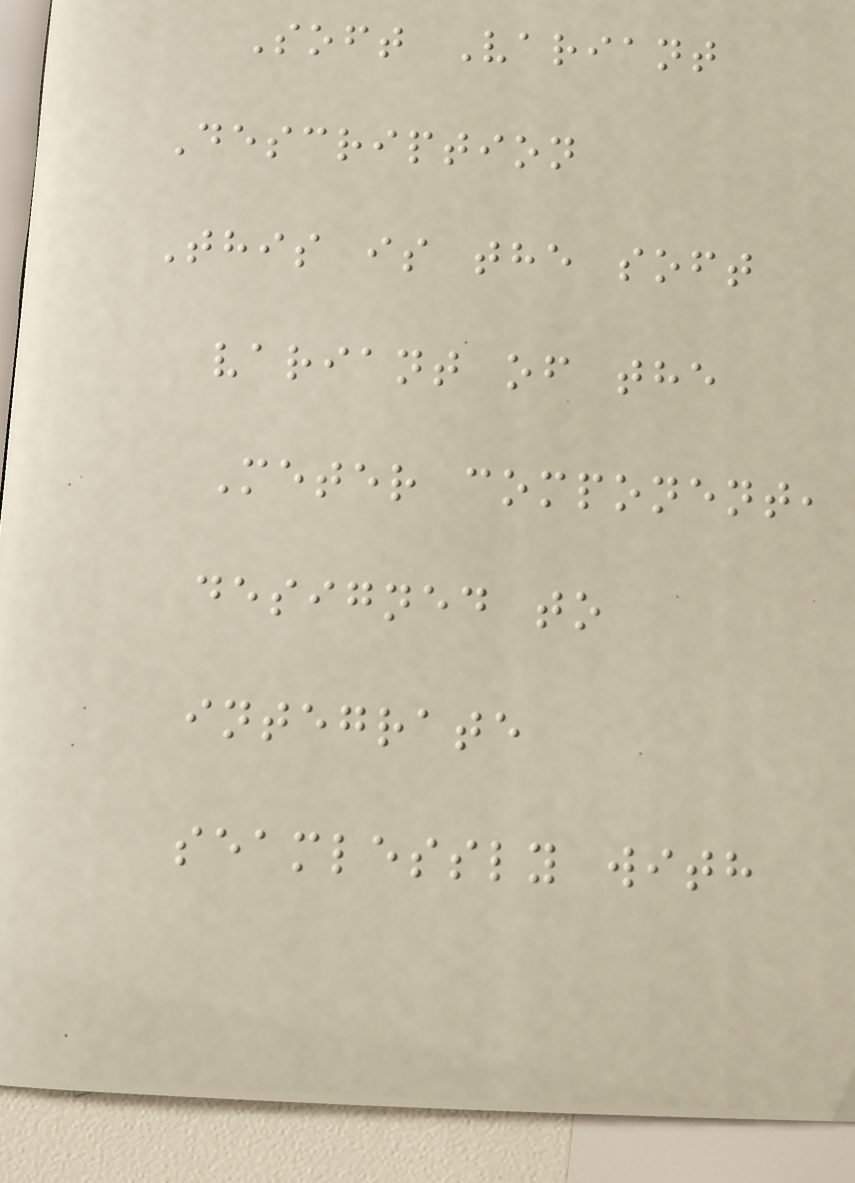Soft Variant
Description
This is the soft
variant of the
Meter component,
designed to
integrate
seamlessly with
